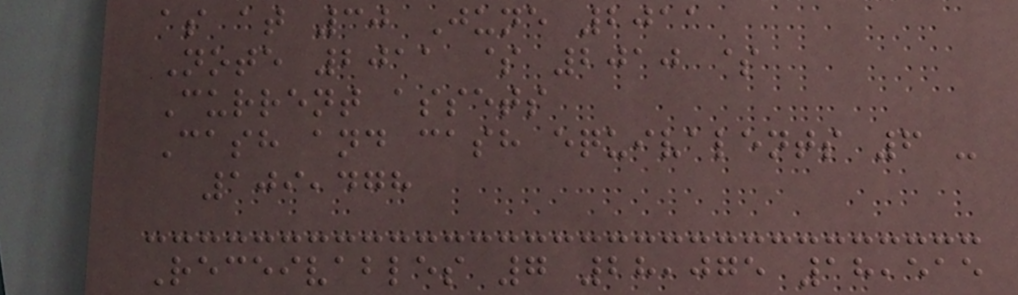as at 30 June 2011
Note 2011 $ 2010 $
Current assets
Cash and cash equivalents 6 -
109,478
Receivables 7 28,075 18,515
